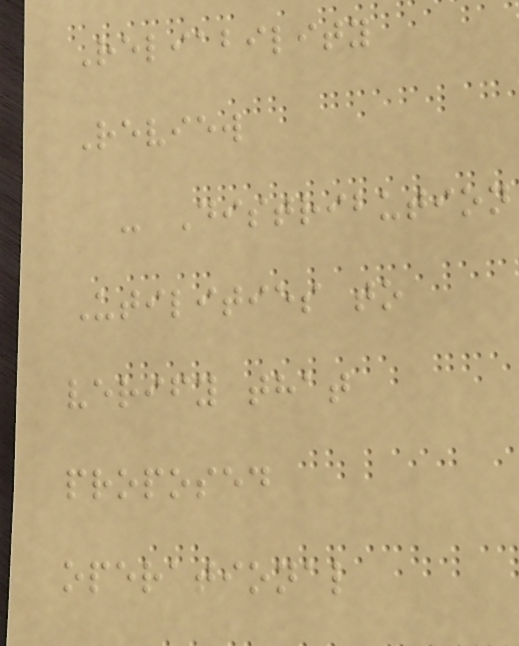Reliability
Review
- Distribution
Utilities to
verify that
proposed
operational
